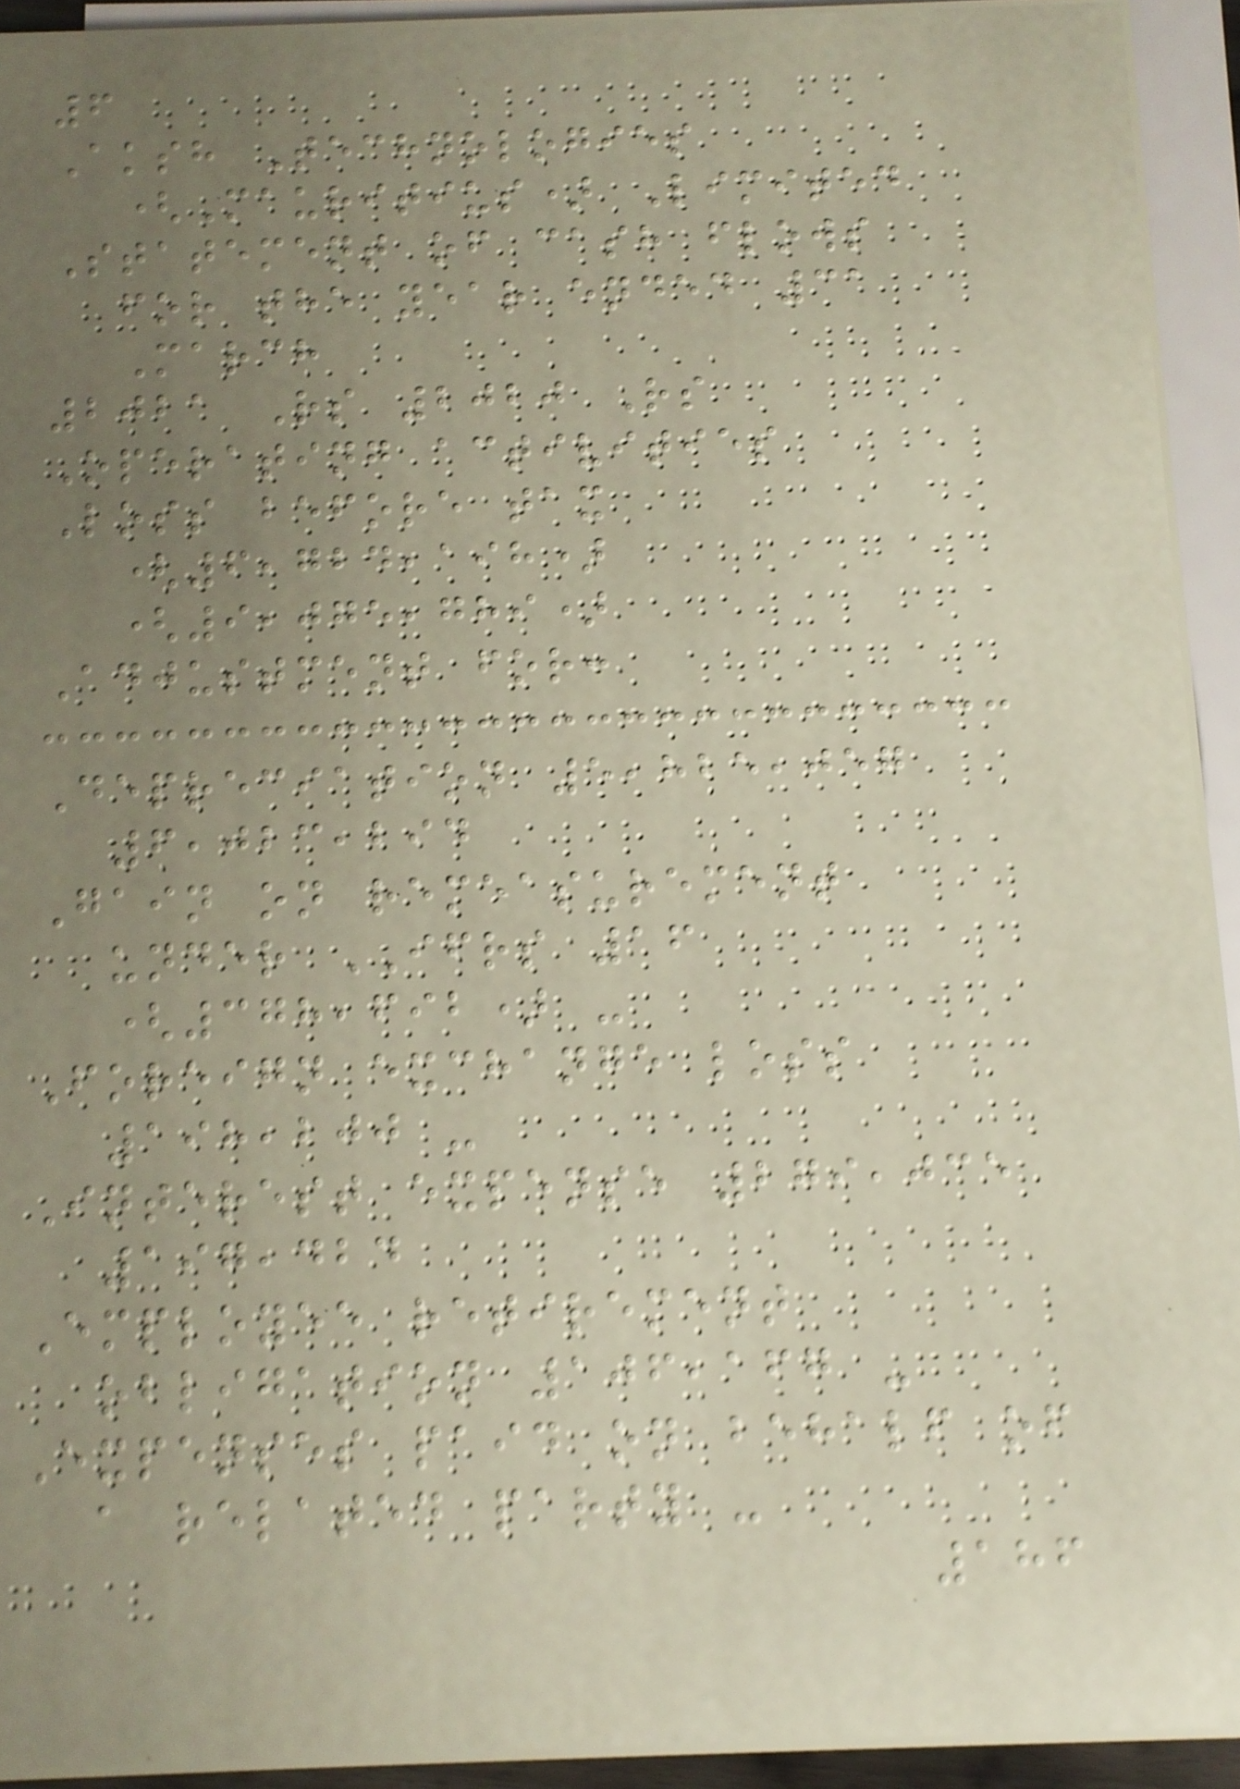6
Aksh Technologies
(Mauritius) Limited
Statement of cash flows
for the year ended 31
March
2021 Rs 2020 Rs
Operating activities
Loss before tax
(6,724,198)
(9,075,789)
Adjustment for:
Depreciation 5,825,057
6,023,294
Gain on remeasurement
under IFRS 16
(378,692) -
Foreign exchange loss
198,200 -
Interest expense 279,035
197,424
Employee retirement
obligation 106,167 -
Expenses paid on behalf of
a related party -
186
